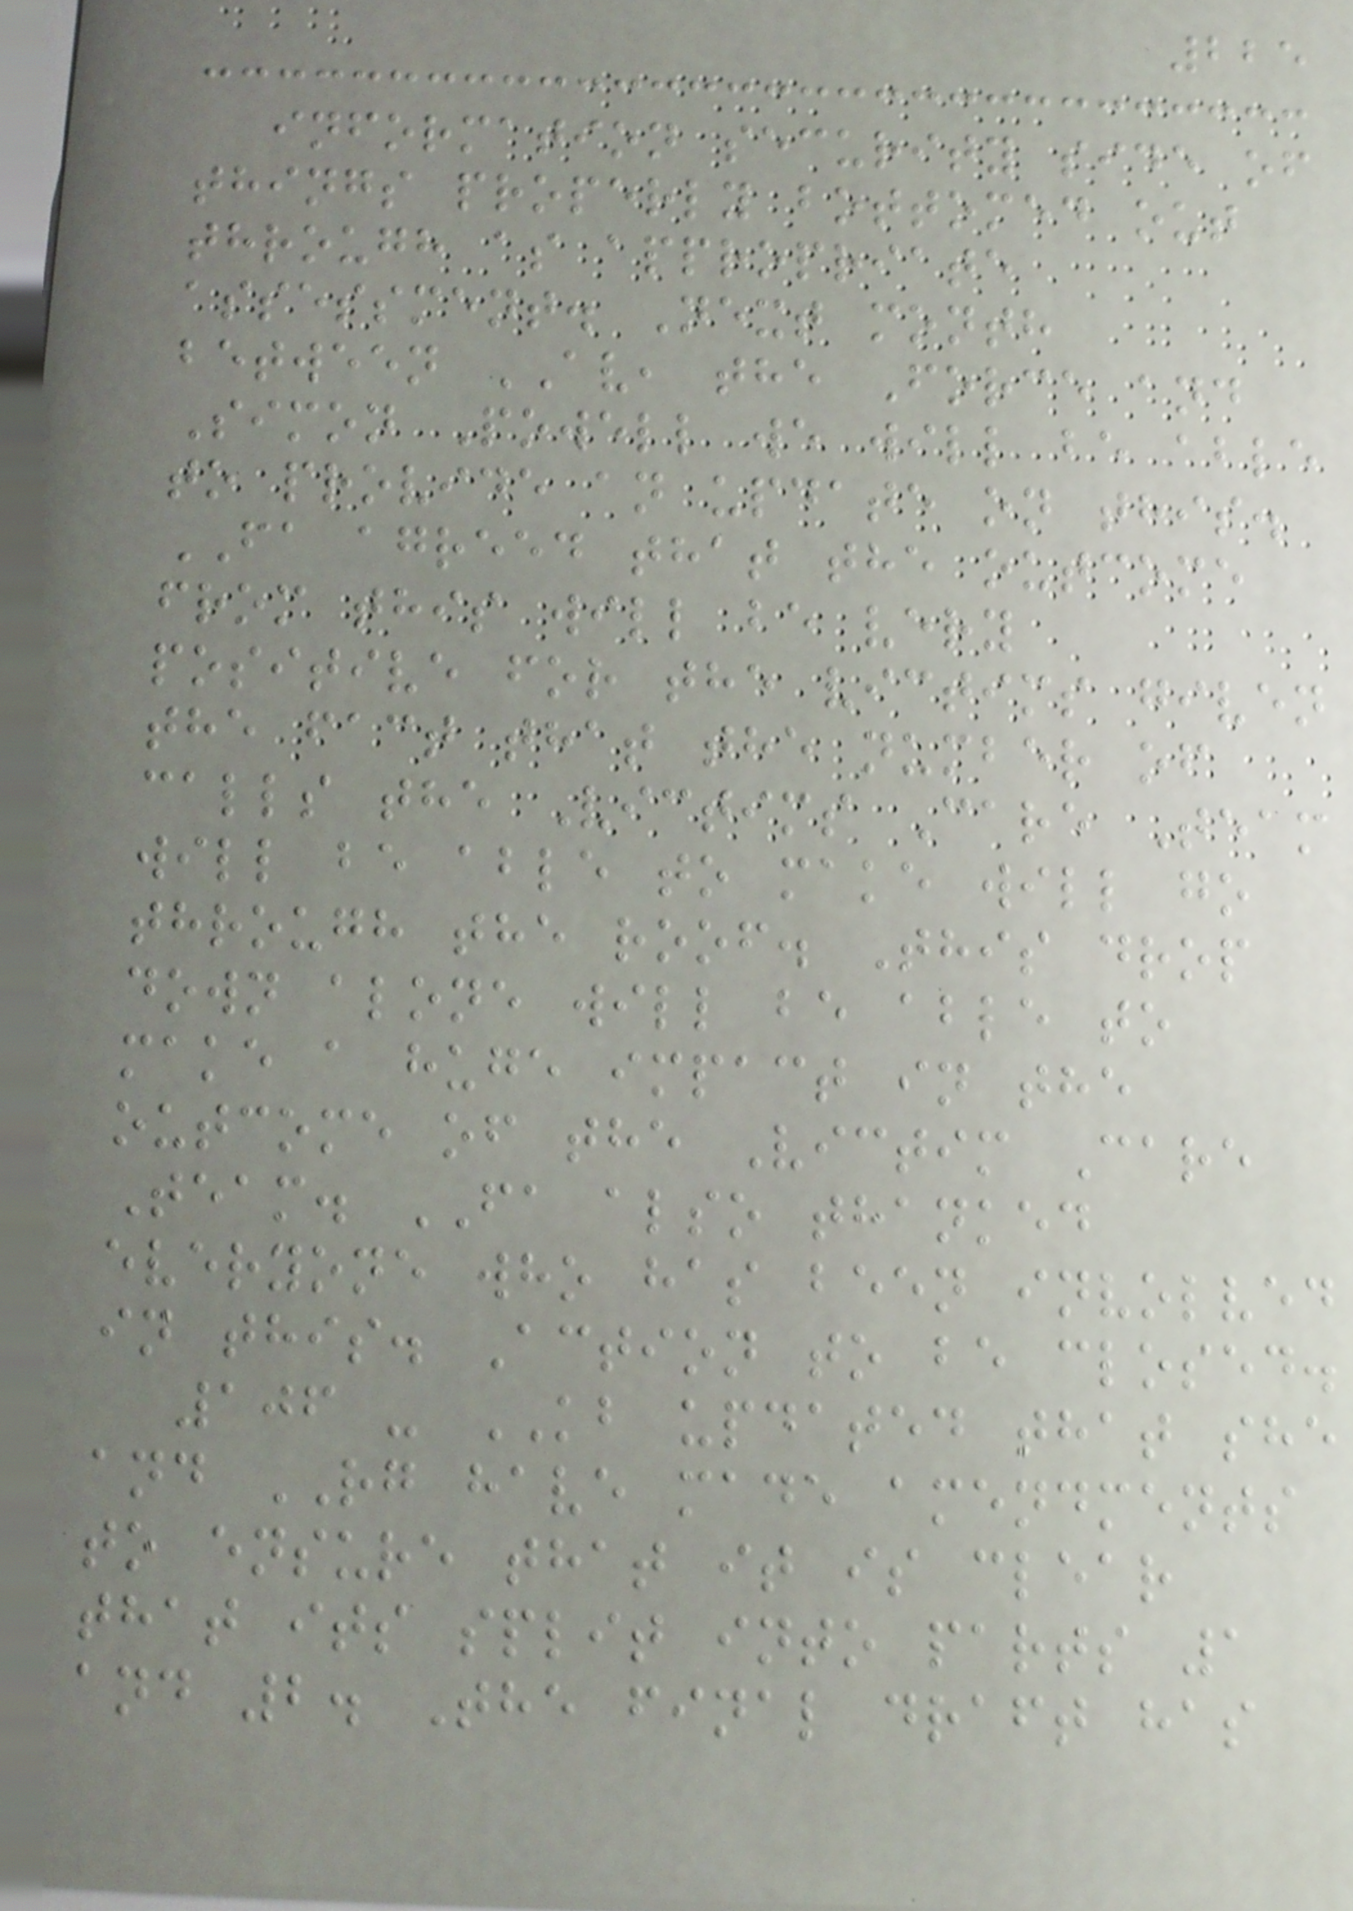225
information security side of
things properly bottomed out
through as appropriate
assessment. Next month
between AV, the Force and
Simon Powell we will be able
to provide an update on this.
FA agreed that the outcome
from this will be very
positive for the victims given
the fact that the number of
calls the Victims Care Team
will be able to make will go
through the roof. This drop
down alone will be able to
make a huge impact in the
outcome of the Victim Care
Team. FA also thanked
everyone who has been involved
in this. Action to be closed.
106 - KB updated that she
and RG have made amendments
to ensure that it is clear
that its split into parts 1
and 2. The final draft has
